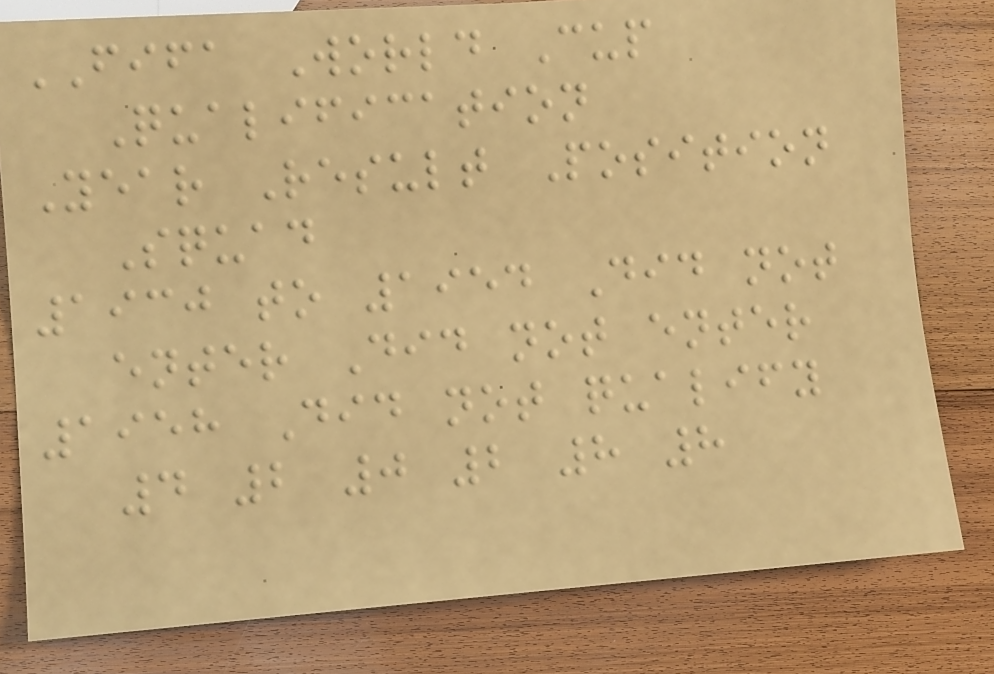FIFA World Cup
Qualification
Year Result Position
Squad
1930 to 1954 Did not
enter Did not enter
1958 Did not qualify
4 2 0 2 8 8
